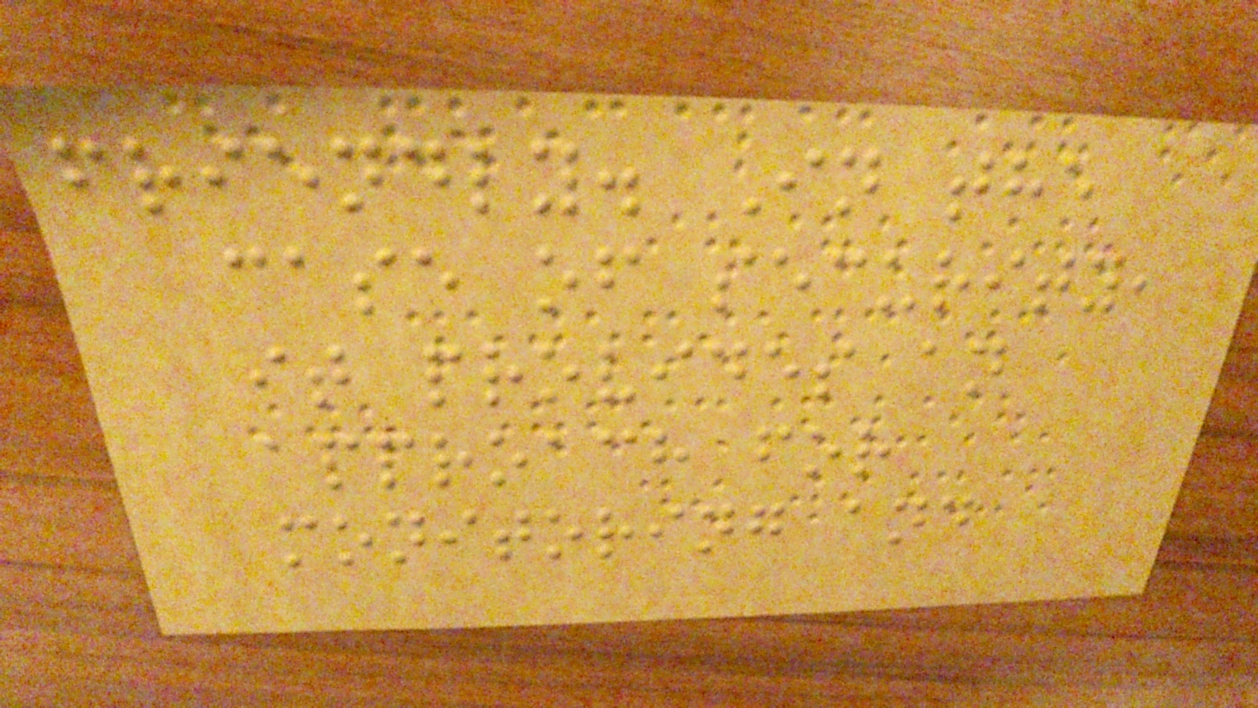friendly. In the
case of security,
it provides an
approach for
monitoring and
